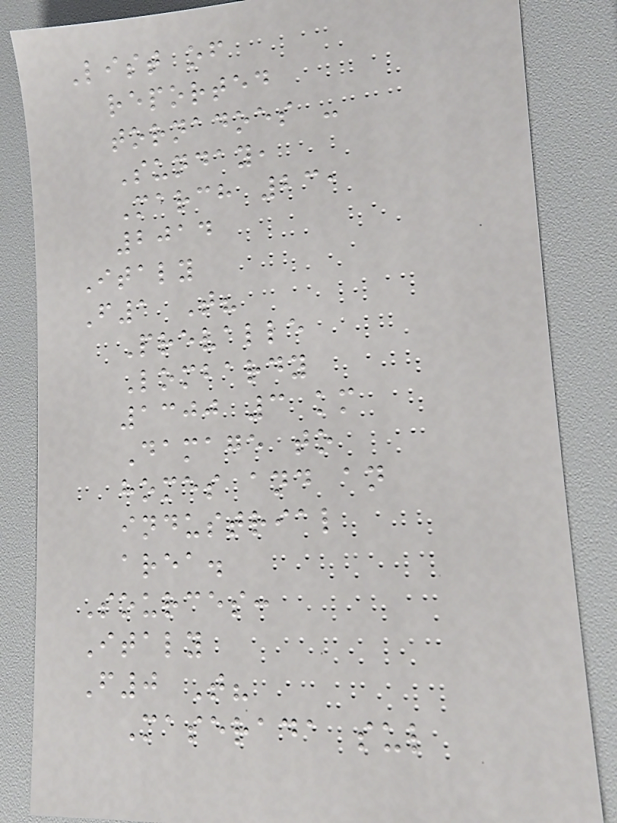List of
reported
tornadoes -
Sunday,
March 23,
2014
Italy
F1 T?
Prevalle
Lombardy
1300 3 km
Damage to
homes and an
industrial
area.
Sources:
Italy
F0 T?
Maserada sul
